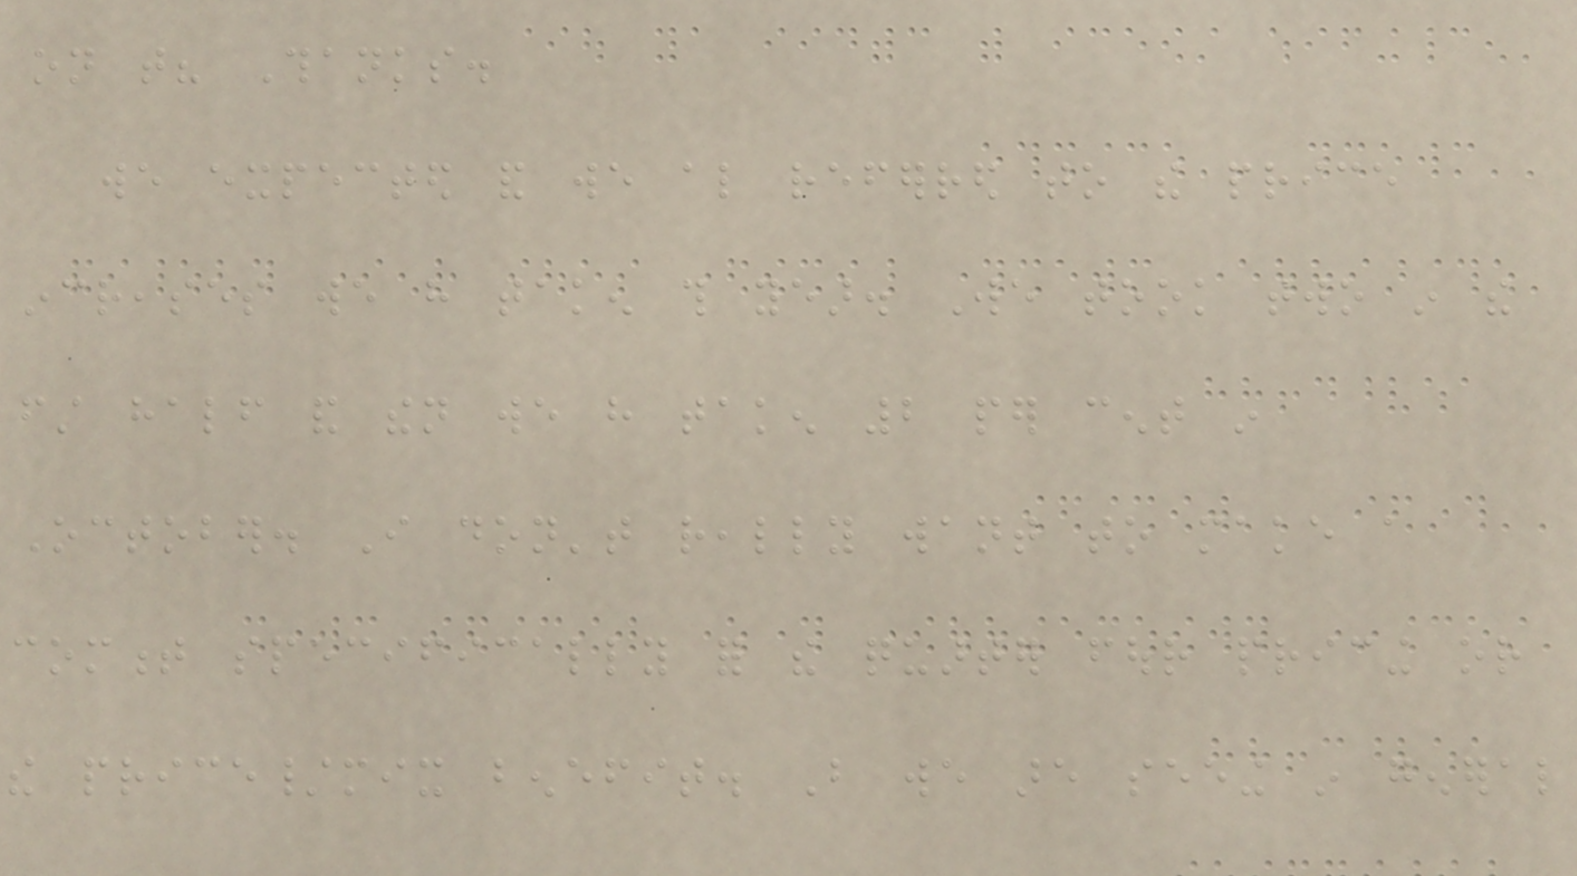on that? Thanks.
we expected and we also referred to the price
increases we have taken this year. We took two in the
first half and then we have taken 2 per cent in
October. I don't really want to make a
comment specifically for the quarter four pricing or
the price/mix benefit. But we are seeing in general
